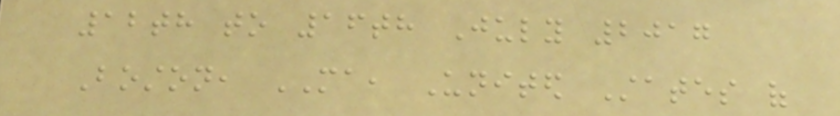12th to 16th July 2017
Boston, MA, United States of
